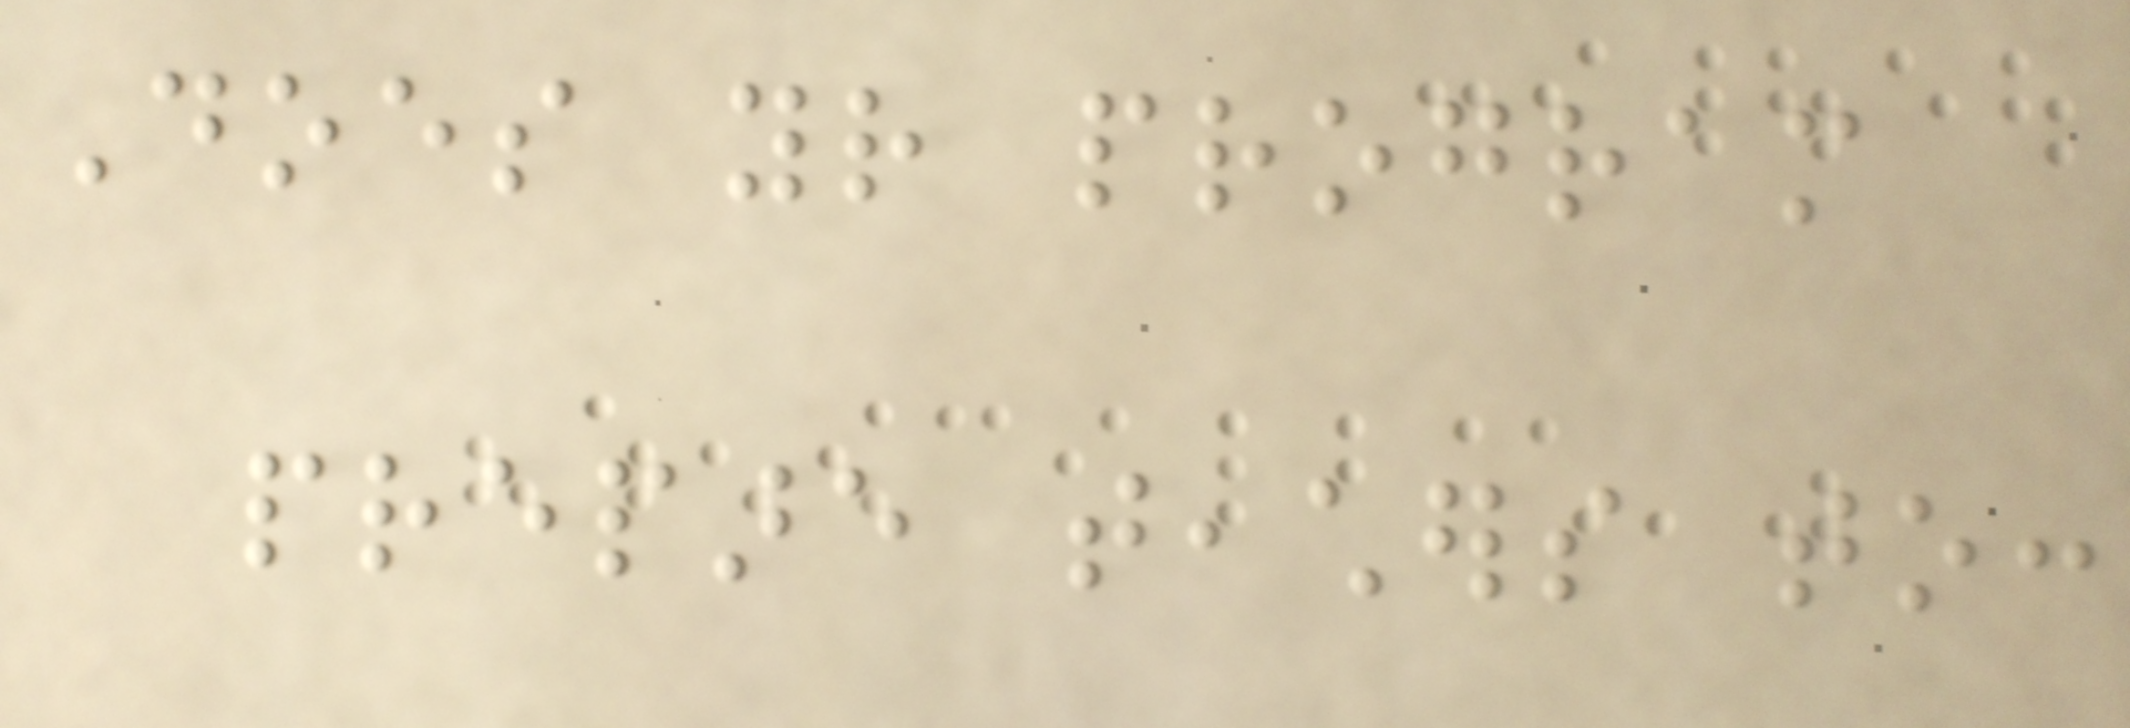Does your program
prepare teachers to:
